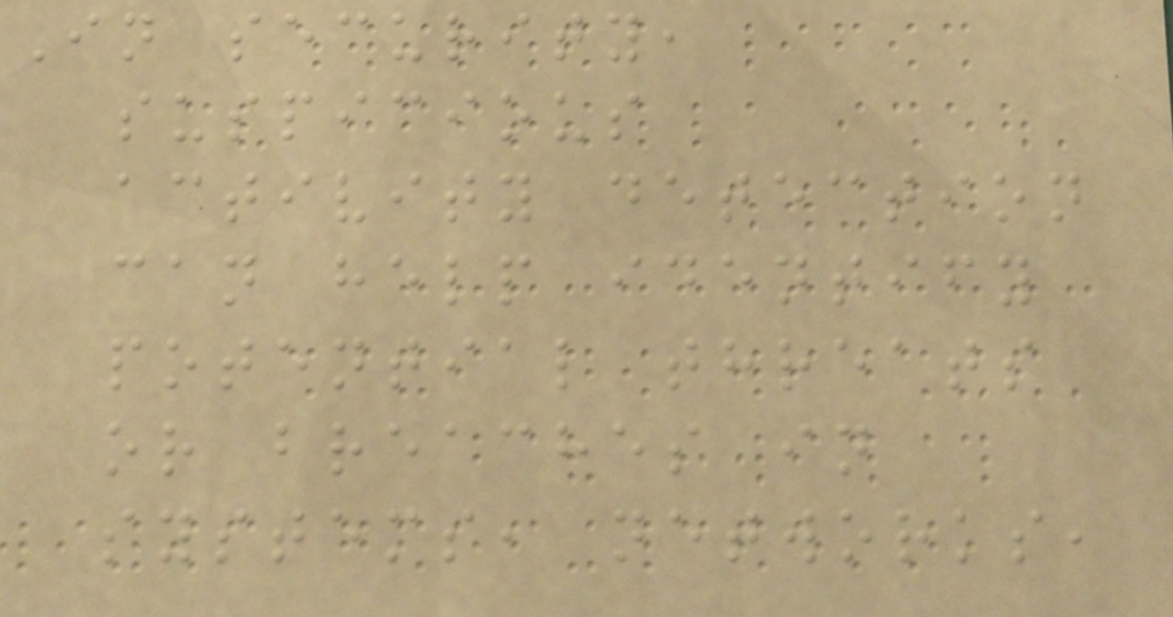In security,
suspicious
activity detection
can help identify
potential threats
or breaches in
systems, networks,
